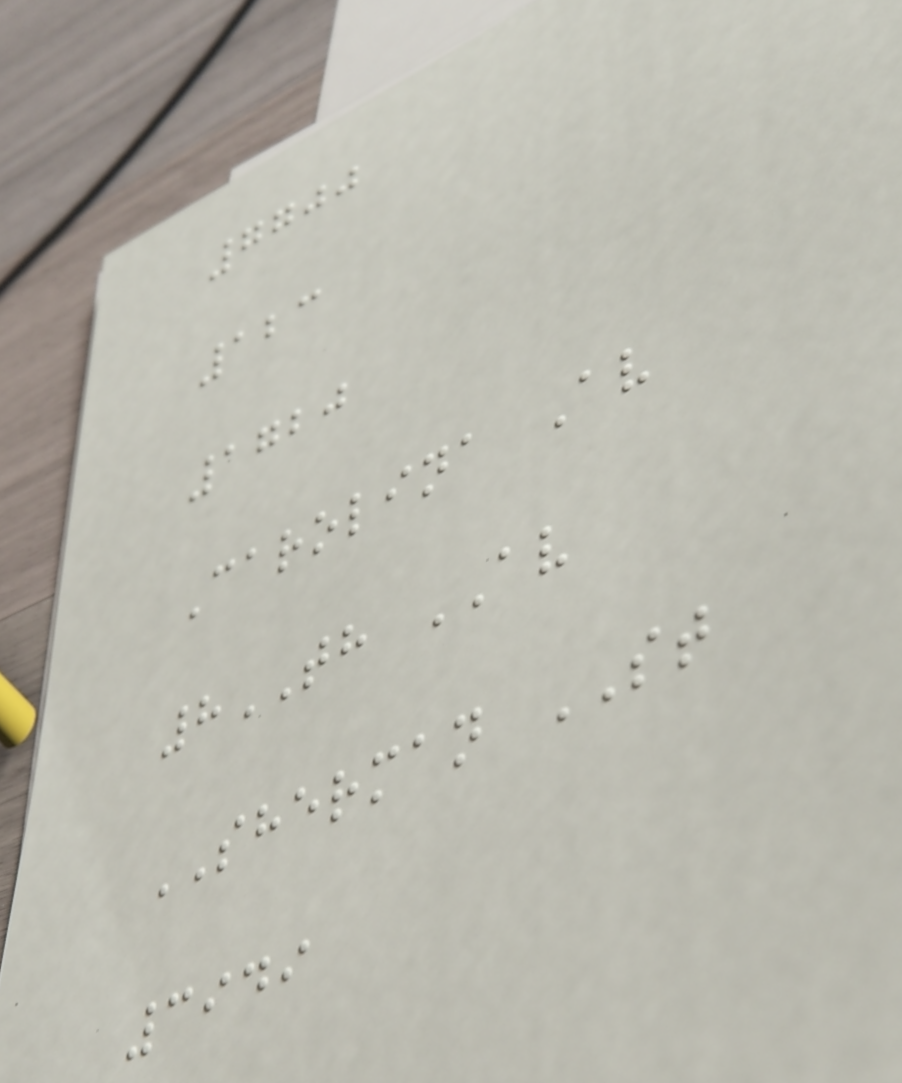7700
123
1720
Carolina Av
8TH AV
SHERMAN ST
3949
